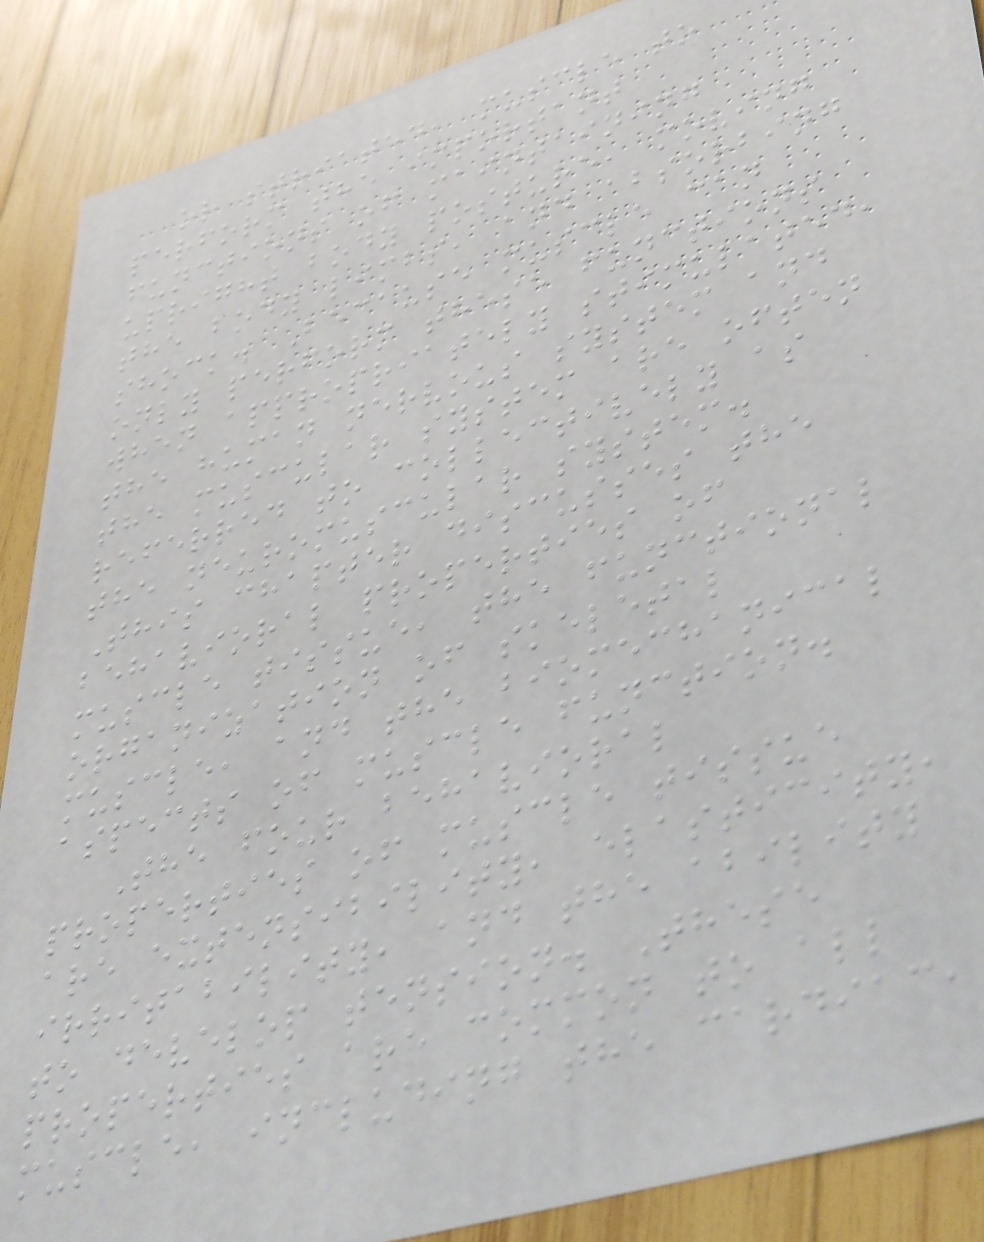or striated, muscle to
perform the important
functions of maintaining
upright body posture, moving
the body limbs, and absorbing
shock. Because muscle can
only perform these functions
when appropriately stimulated,
the human nervous system and
the muscular system are often
referred to collectively as
the neuromuscular system.
This chapter discusses the
behavioral properties of
muscle tissue, the functional
organization of skeletal
muscle, and the biomechanical
aspects of muscle function.
The four behavioral
properties of muscle tissue
are extensibility, elasticity,
irritability, and the ability
to develop tension. These
properties are common to all
muscle, including the cardiac,
